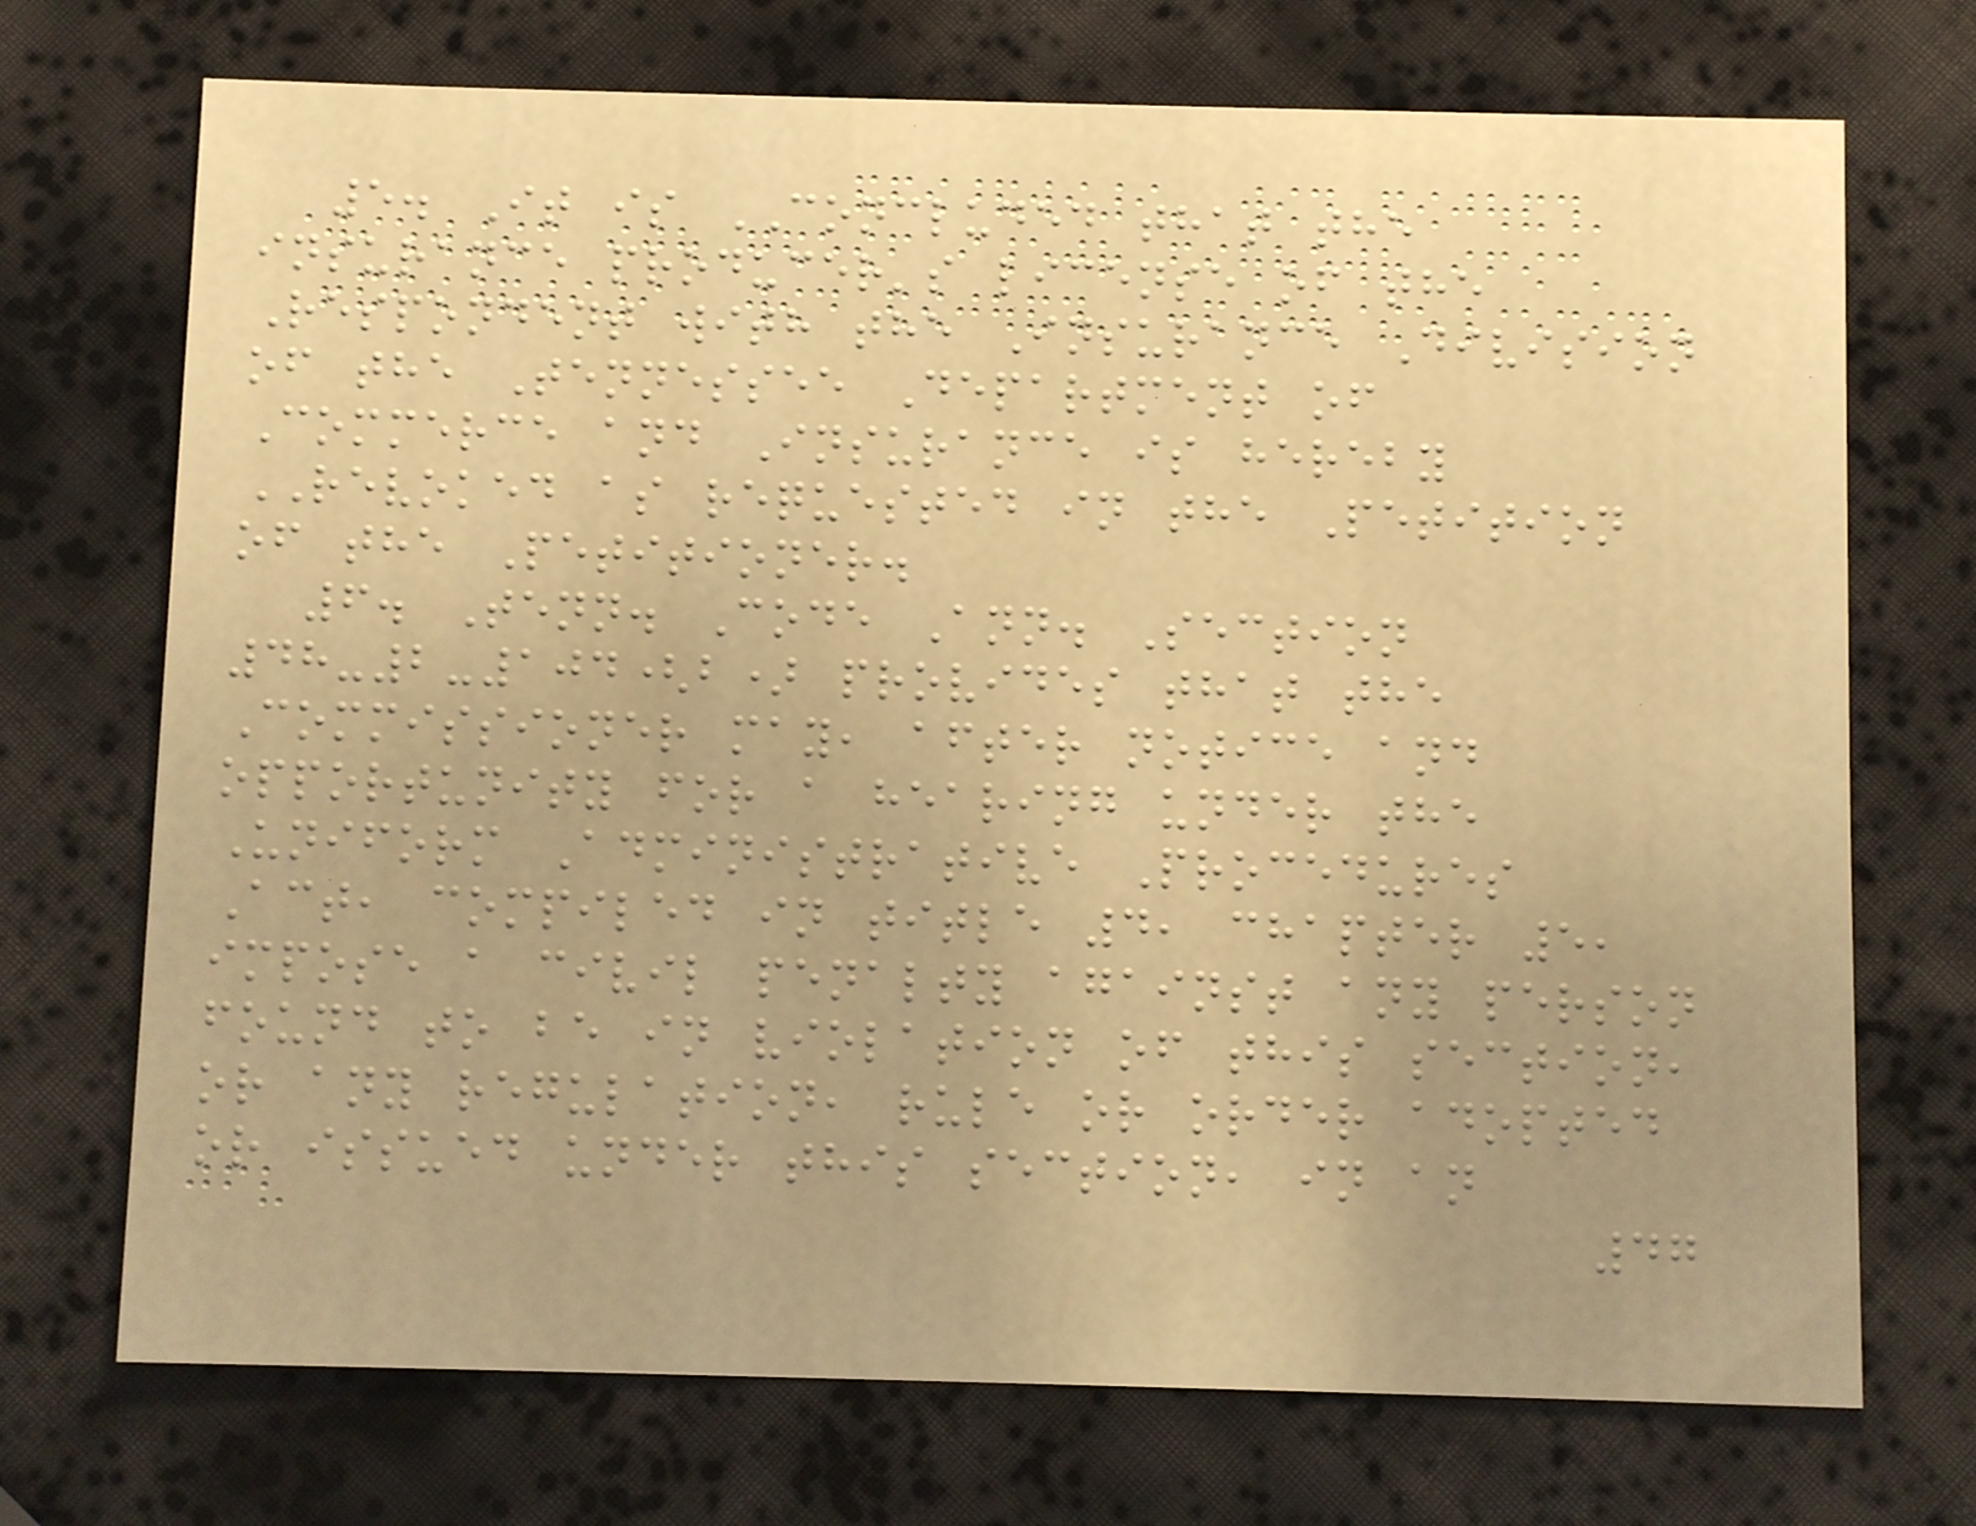5. It is CONCLUDED that the
insurance producer's license of the
Respondent with the Insurance Division
of the Tennessee Department of
Commerce and Insurance is hereby
REVOKED as requested in the Petition
of the Petitioner.
6. Tenn. Code Ann. Section
48-2-104(b) provides that the
Commissioner may, after notice and
opportunity for a hearing under the
Uniform Administrative Procedures
Act, compiled in title 4, chapter 5,
impose a civil penalty against any person
found to be in violation of this section,
or any regulation, rule or order adopted
or issued under this section, in an
47
